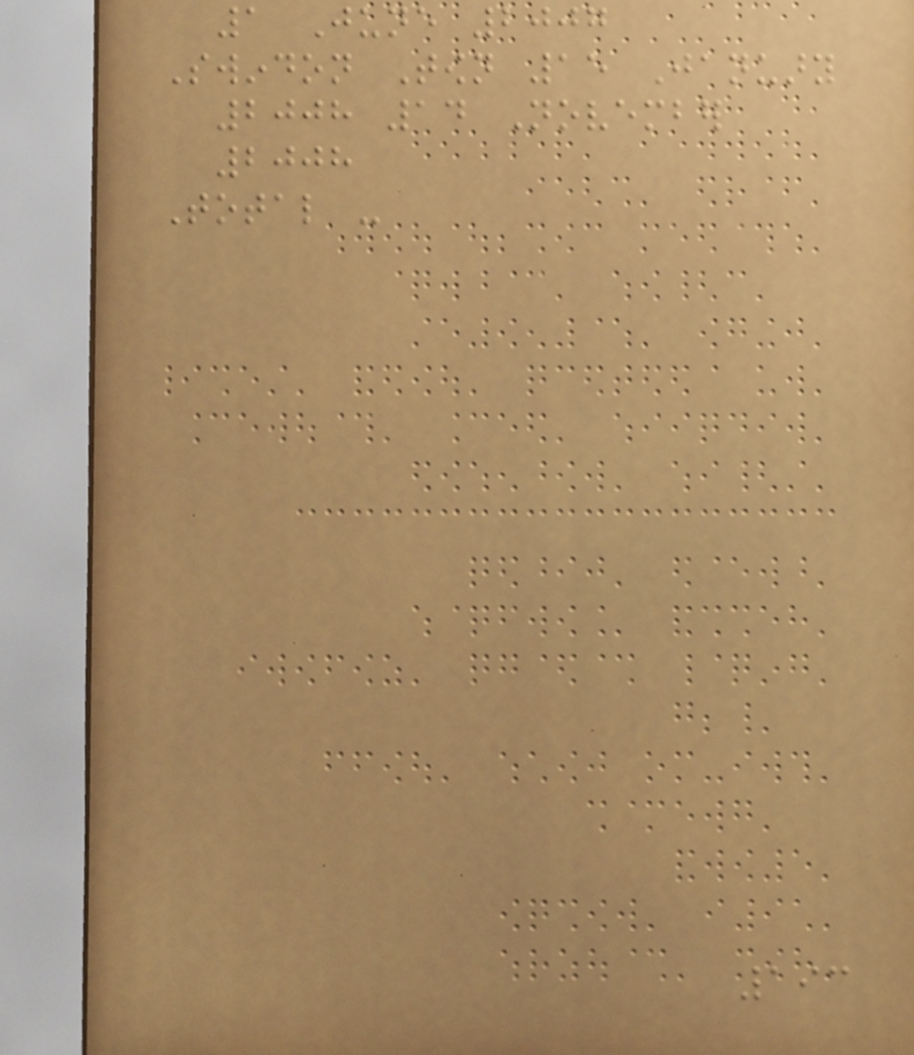1 June 2007
Swindon Town 15 January
2008 14 November
2008
Total -
193
